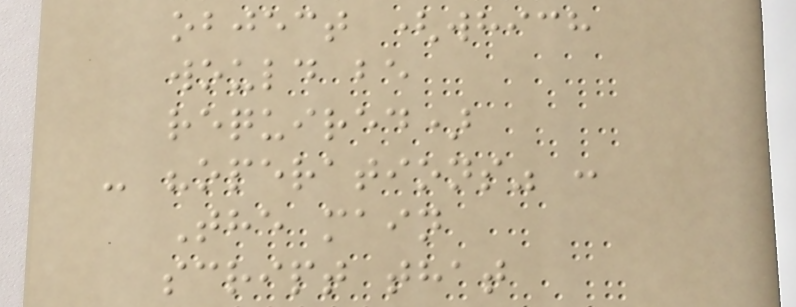object (which
would be
required)
- "operations" :
The main
script that
